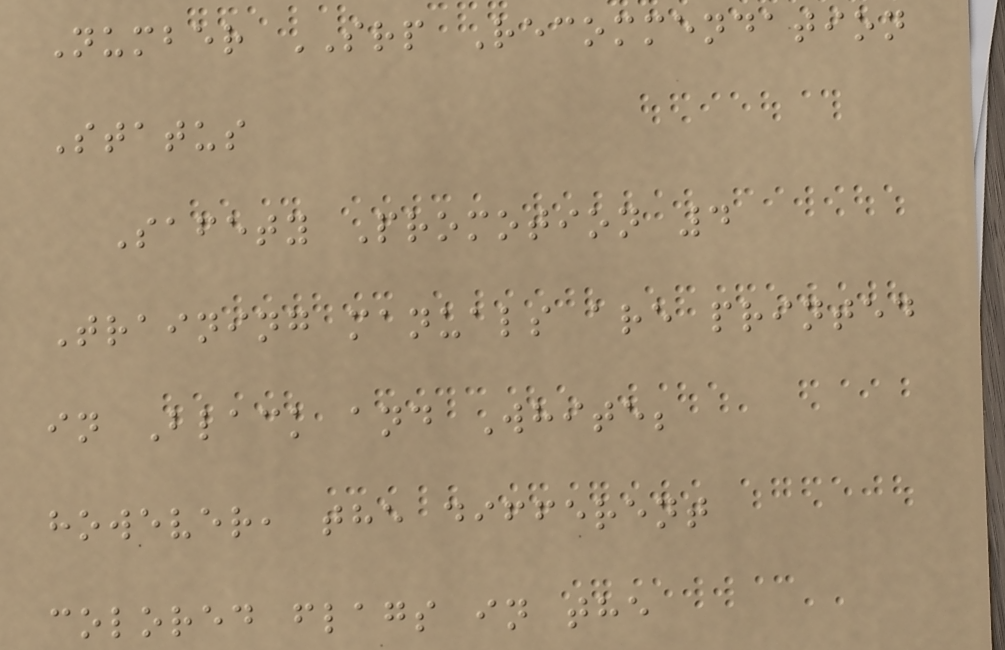Number SRP Recommendation
Status
Safety Promotion 4
Training manuals are printed
in Black and White;
however, the different
colored flags in the
